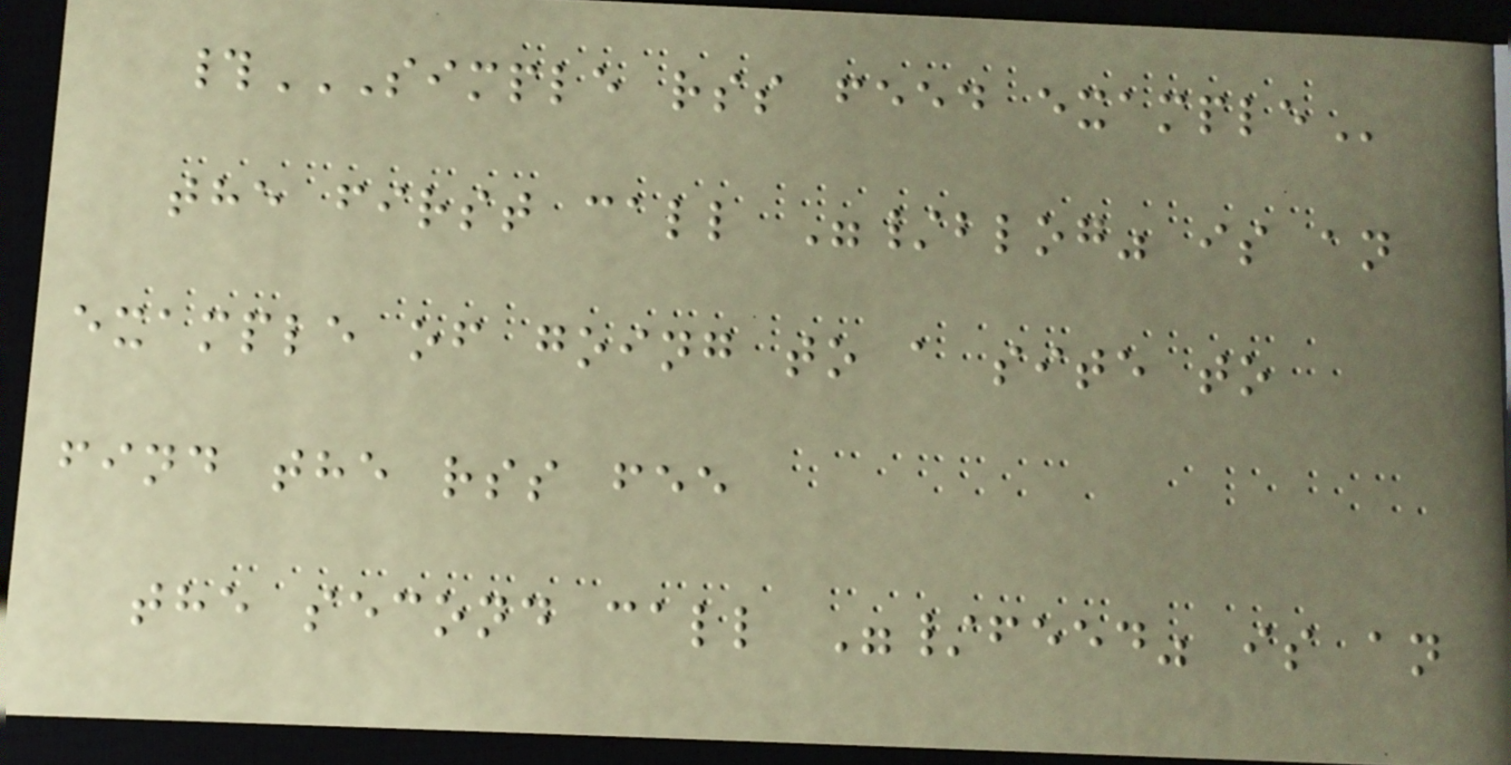#SIMPLE RSS FEED EXAMPLE
the first call "/blog" is an
example of going to a site to
find the rss fee
the second call "/feed" is an
